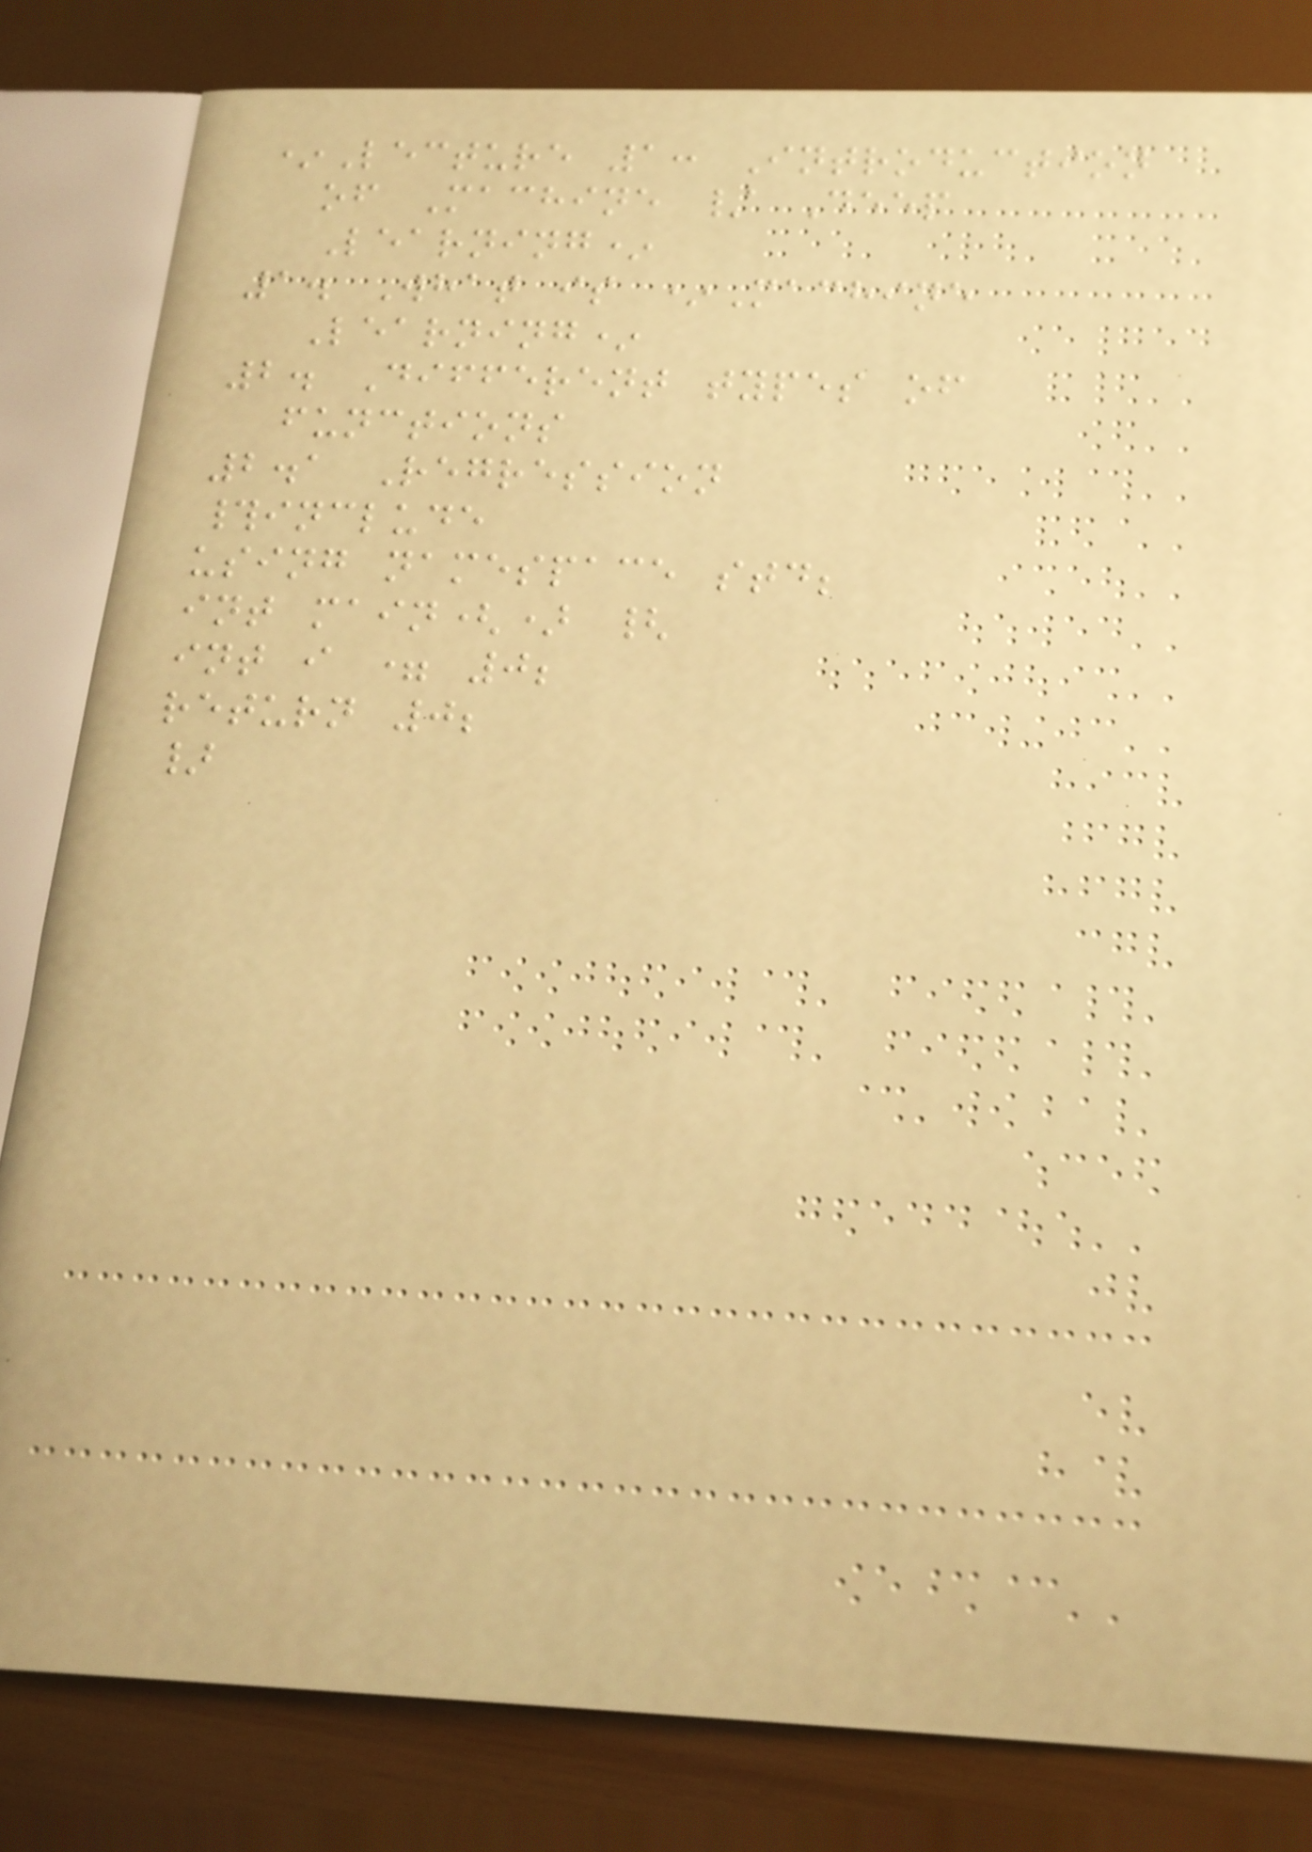*Lecture 1: Introduction
of Machine / Deep
Learning*
1. What is *Machine
Learning*
2. Different types of
functions
2.1 Regression
#include
using namespace std;
int main() {
int i = 0;
return 0;
}
